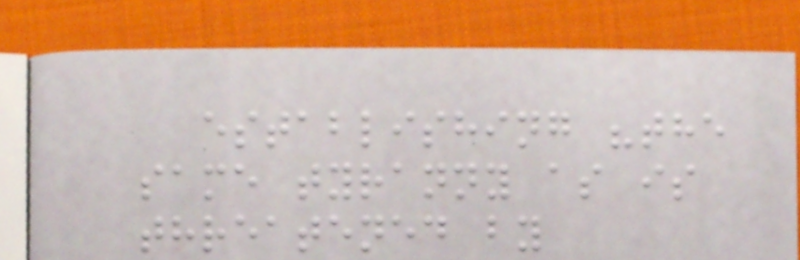establishing "the
same tyranny as is
threatened by
